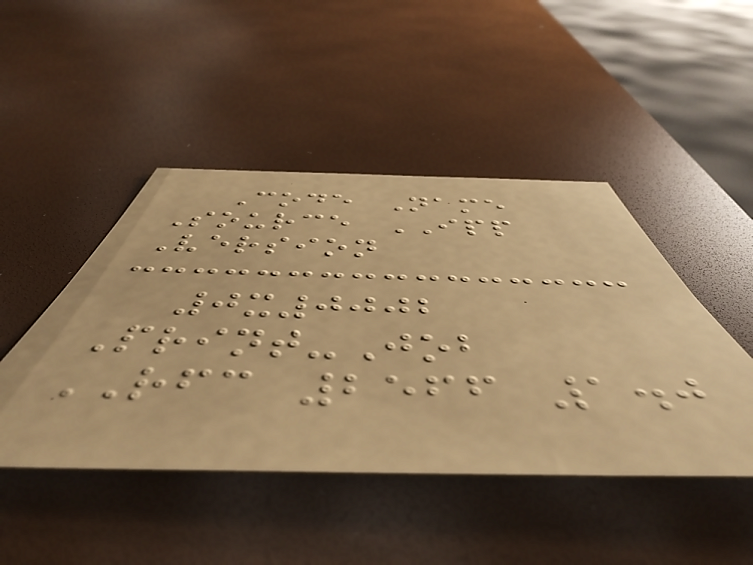Code Name
Source IPP
Version
0x0002
Print-Job
RFC 2566 1.0
